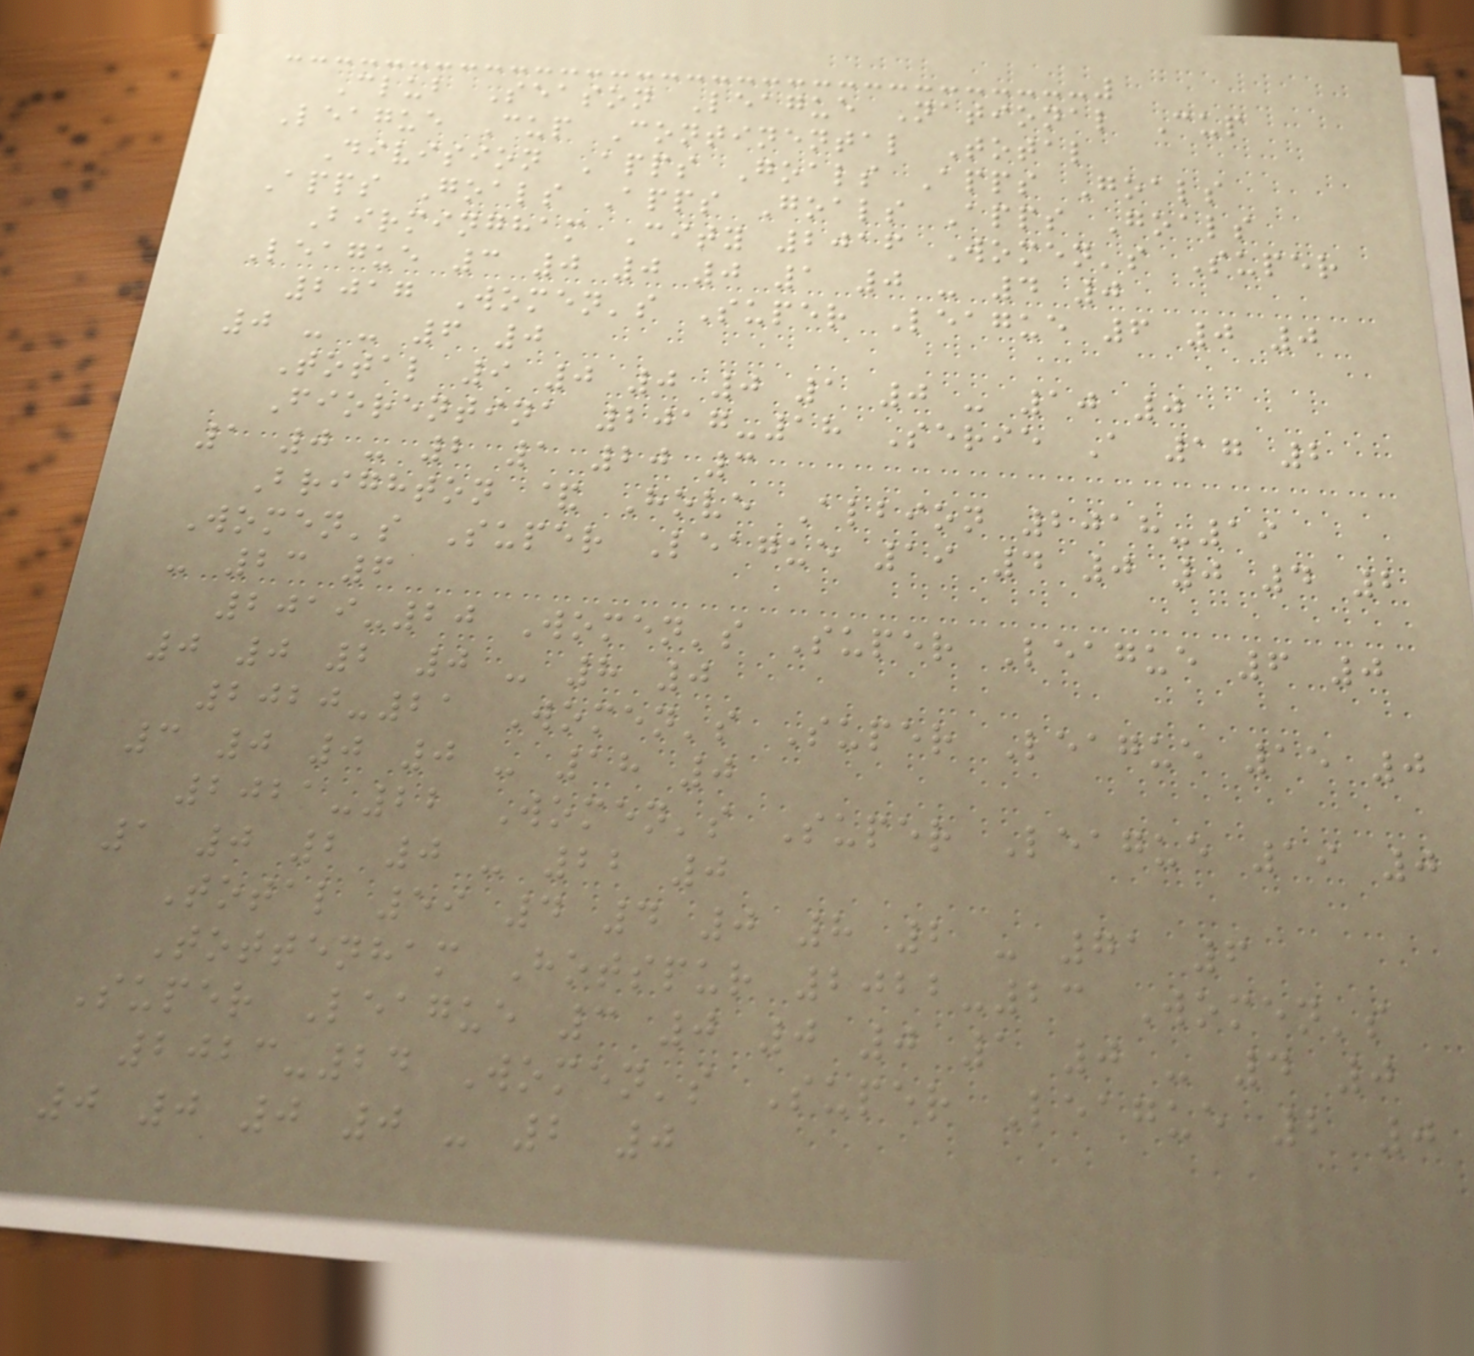Club Season League National Cup
League Cup Continental Total
Division Apps Goals Apps Goals
Apps Goals Apps Goals Apps Goals
Birmingham City 2016 Women's Super
League 3 0 0 0 1 0 - 4 0
2017 Women's Super League 6 0 0
0 - - 6 0
Total 9 0 0 0 1 0 - 10 0
Fiorentina 2017-18 Serie A 17 2
1 0 - 2 1 20 3
Brighton & Hove Albion 2018-19
Women's Super League 19 4 0 0 4 2
- 23 6
2019-20 Women's Super League 6 0
0 0 2 0 - 8 0
2020-21 Women's Super League 15 0
3 0 0 0 - 18 0
2021-22 Women's Super League 19 0
1 0 2 0 - 22 0
Total 59 4 4 0 8 2 - 71 6
Tottenham Hotspur 2022-23 Women's
Super League 3 0 0 0 1 0 - 4 0
2023-24 Women's Super League 2 0
0 0 0 0 - 2 0
